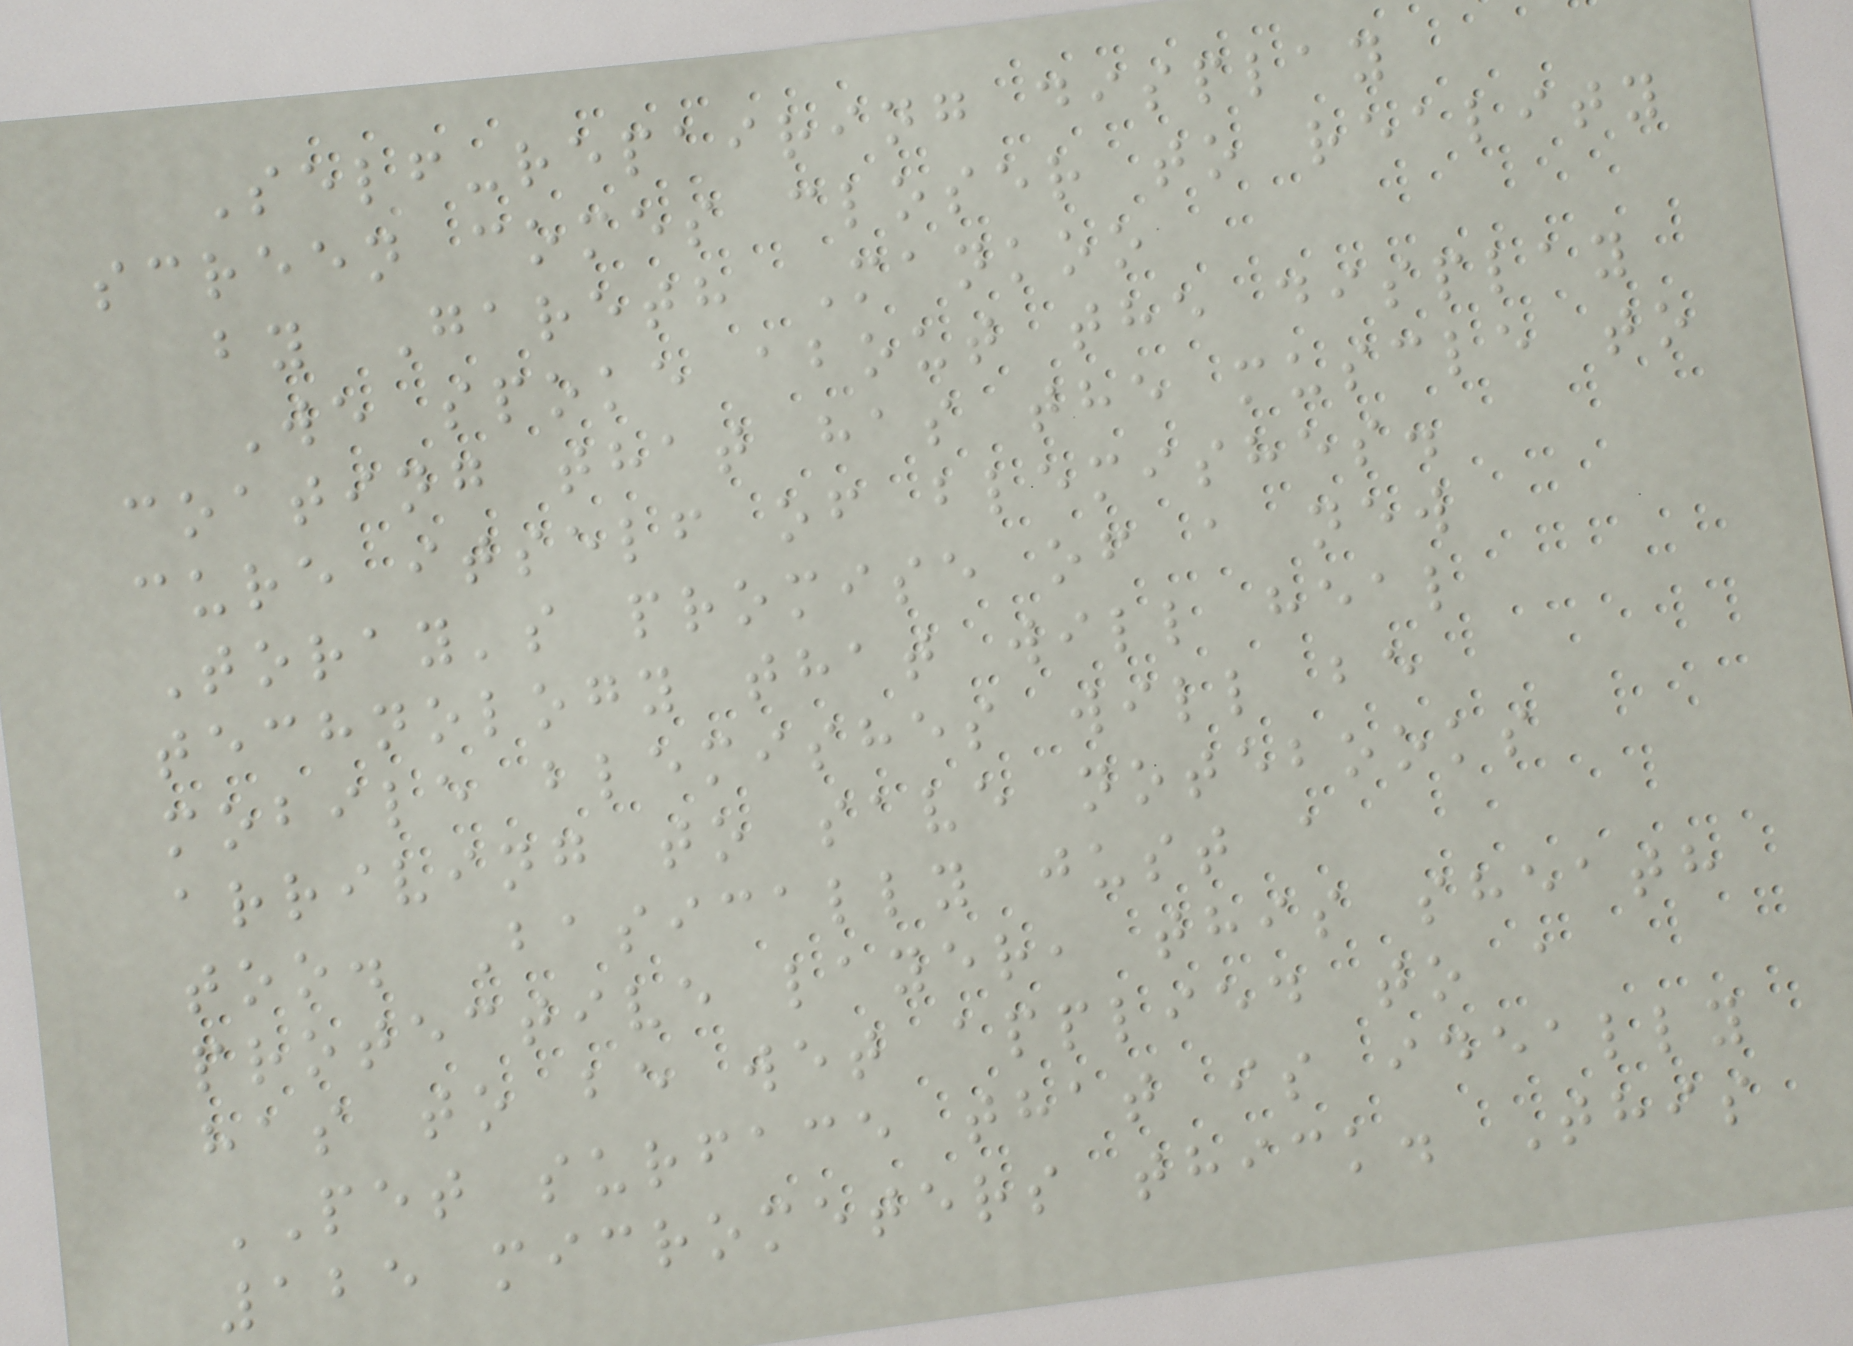Self-repairing display
screen comes closer to reality
by Gareth Mankoo
We spoke about the display
coating that has the muscle to
cure itself of blemishes.
Toray's promise of a new
technology that will heal
mobile blemishes will be
arriving to save notebooks
too. Basically just a
protective layer, this sheath
has to be wet applied to a
PET surface that is ideally
125 micrometers thick. This
